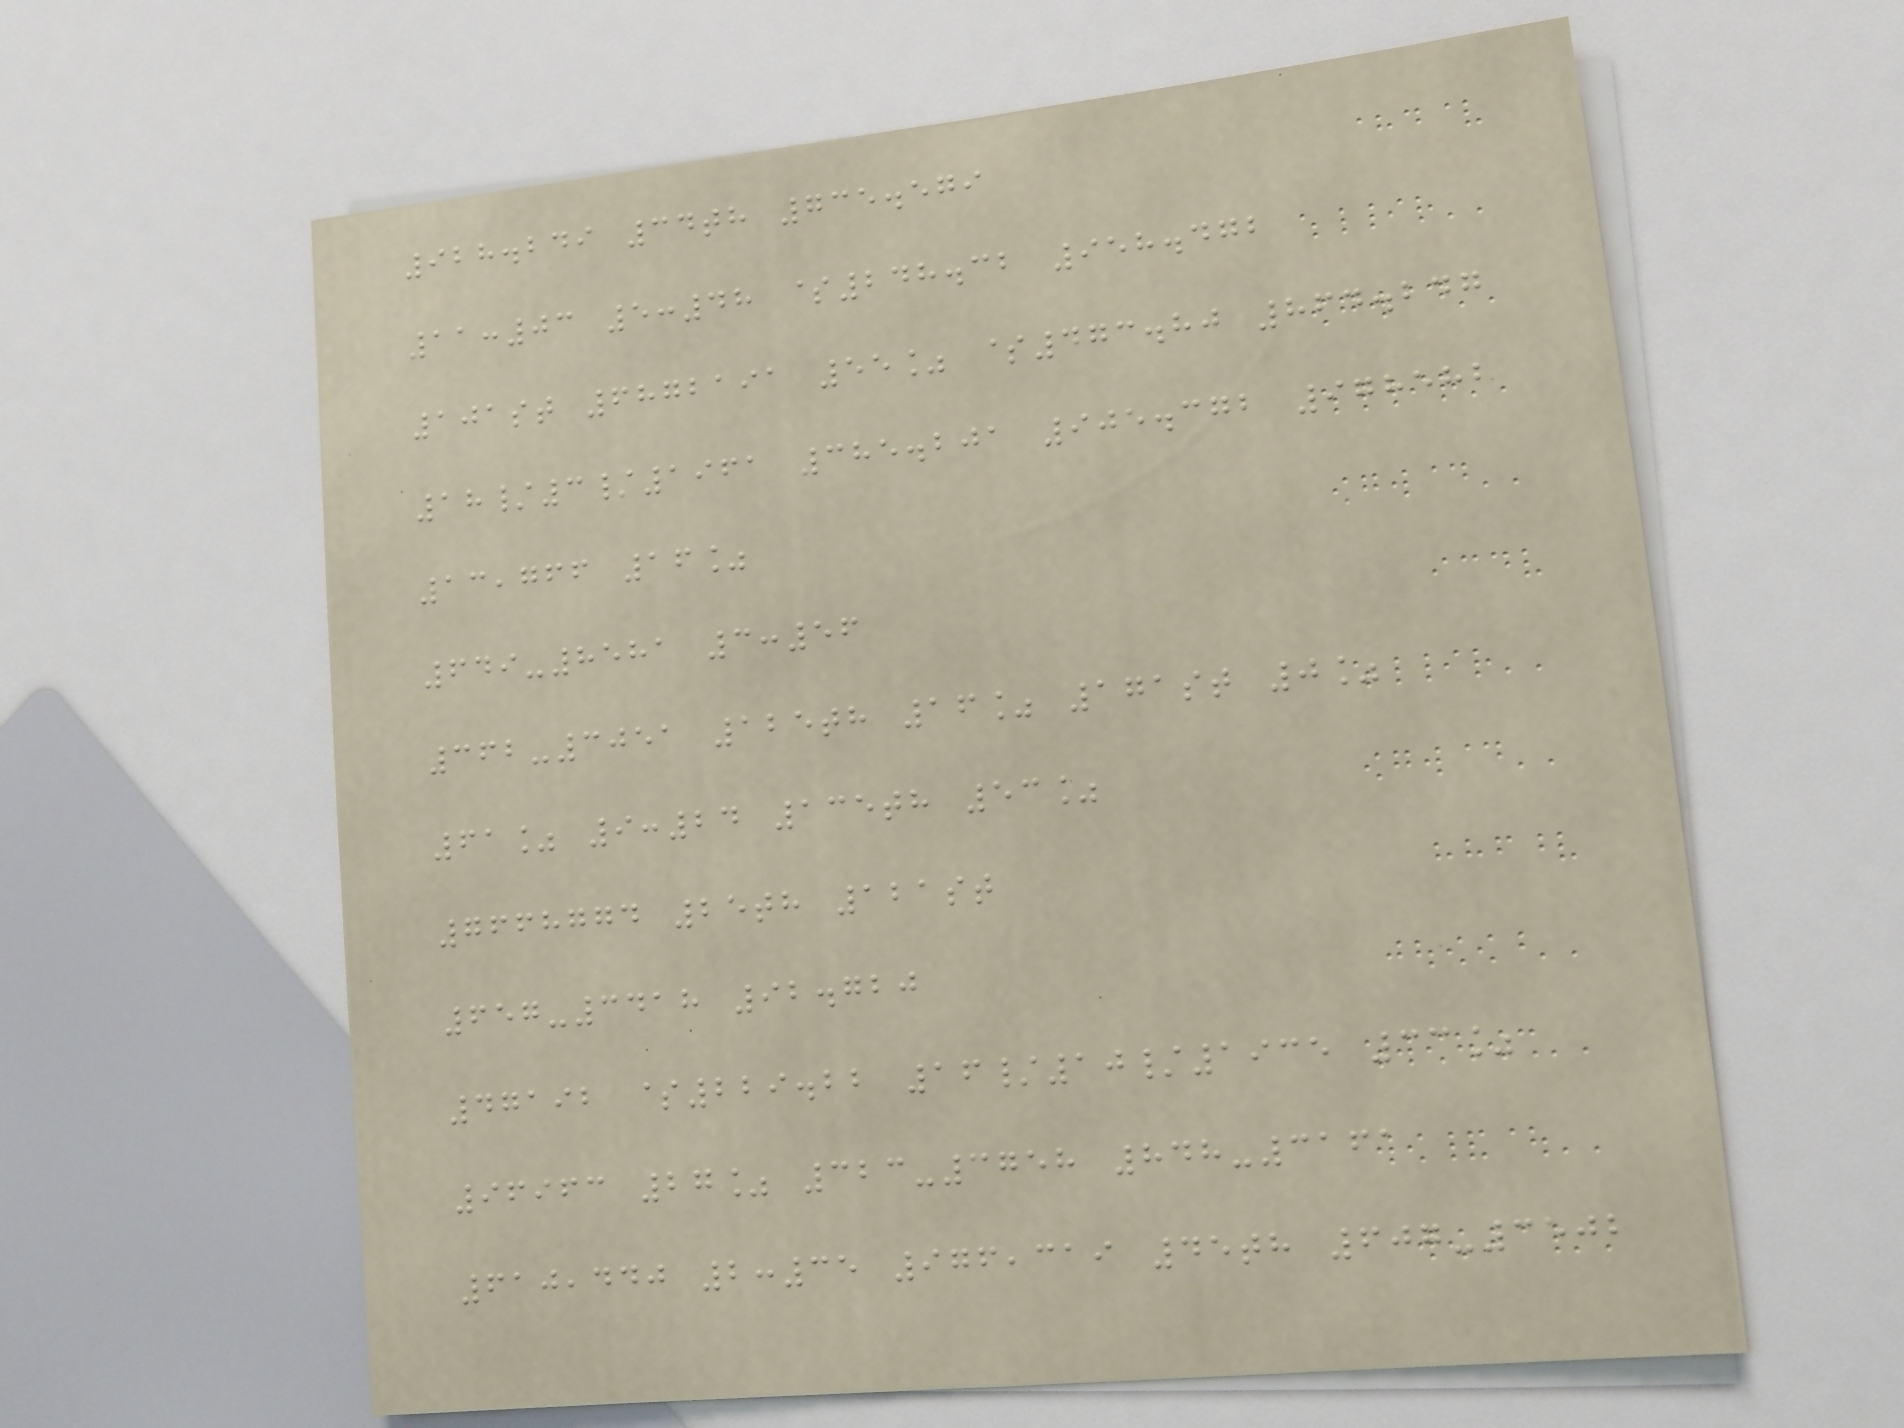928.249 34th 735.579
11:03 5:48 $248.32 958.472
101st 6872191 55% $473.80 864.247
18/3/1961 385.201 905.372 978582
13,766 16%
649-8581 3:56
362-3051 125th 16% 171st 0%
61% 9:24 135th 53%
7668774 25th 121st
657-3418 92.720
47192 $229.22 16/10/1935 33%
96963 27% 323-3758 848-3161
610,440 2:35 976,319 45th 607-3502
